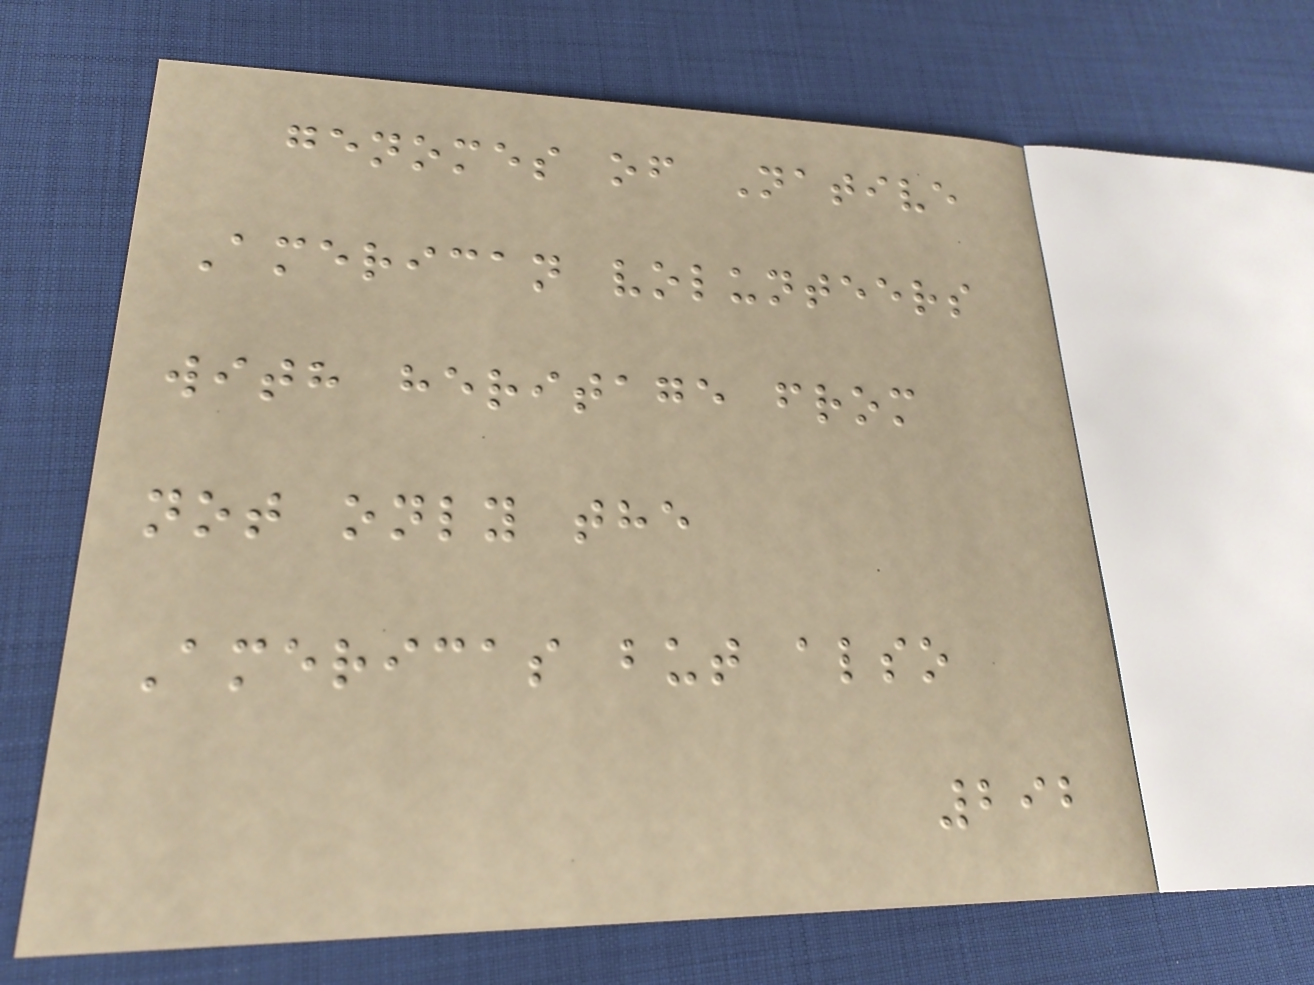genomes of Native
American volunteers
with heritage from
not only the
Americas but also
292
